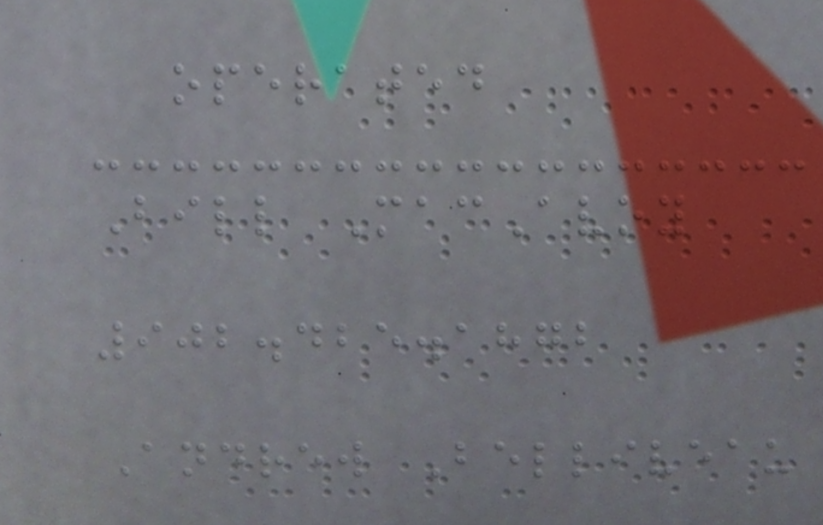operated
Bill MacAvoy
902.425.1872
Andrew Belliveau
